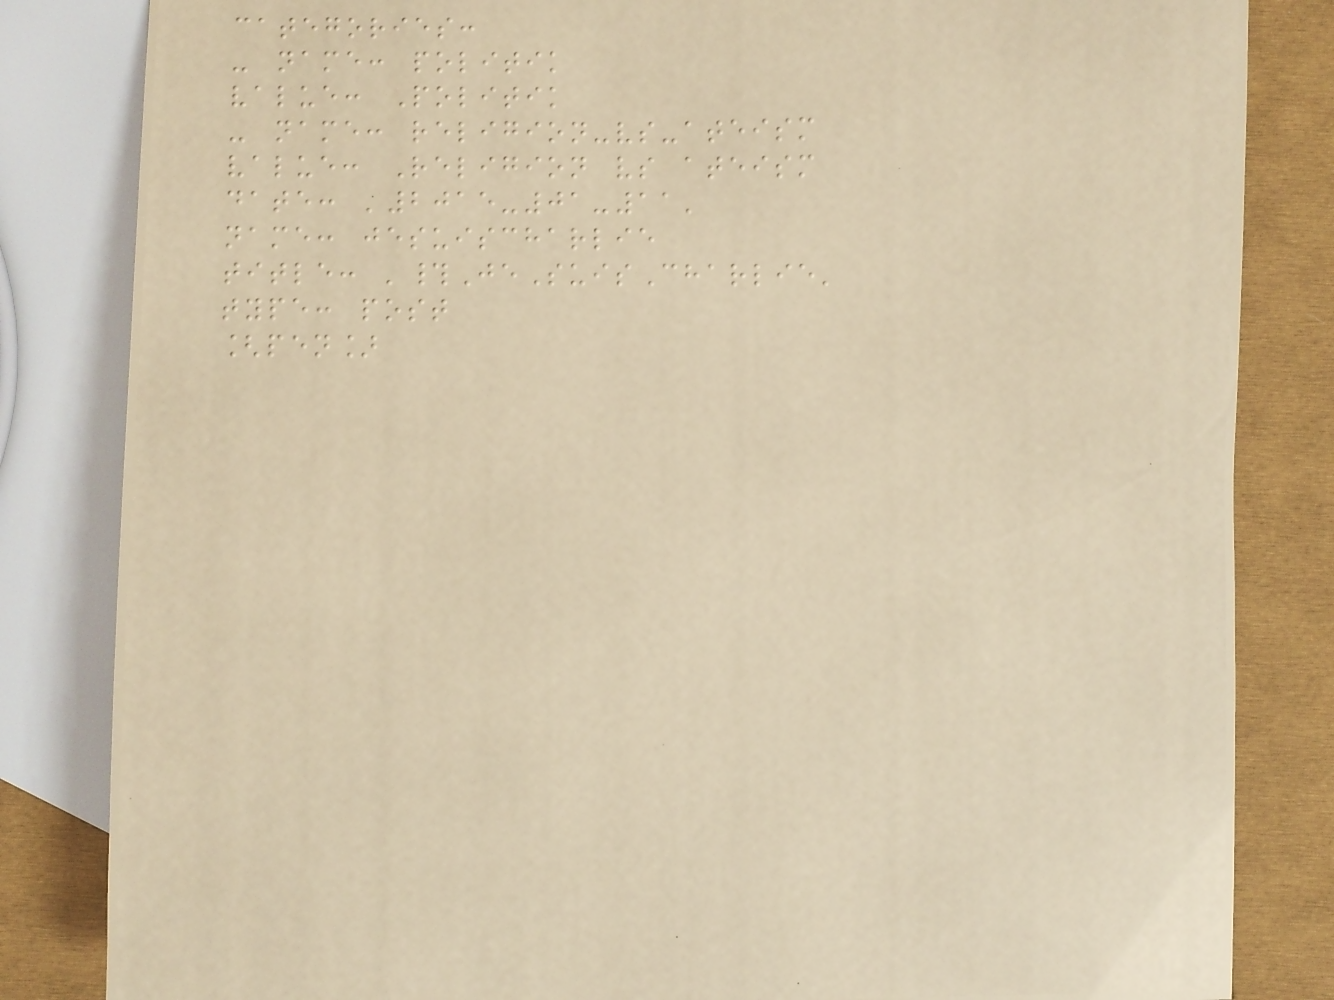categories:
- name: politik
value: Politik
- name: religion-vs-ateism
value: Religion vs ateism
date: '2015-01-11'
name: jesuischarlie
title: '#JeSuisCharlie'
type: post
[pen]
